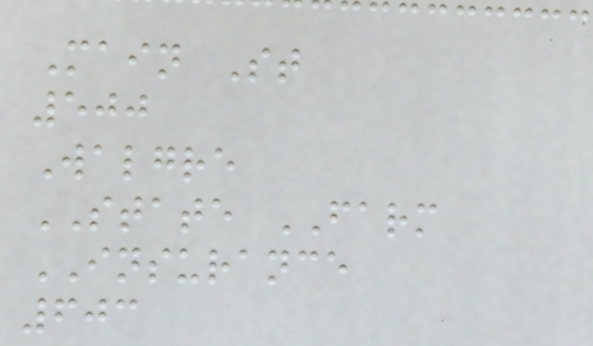Main St
500
Walgre
STATE FARM
INSURANCE
603
